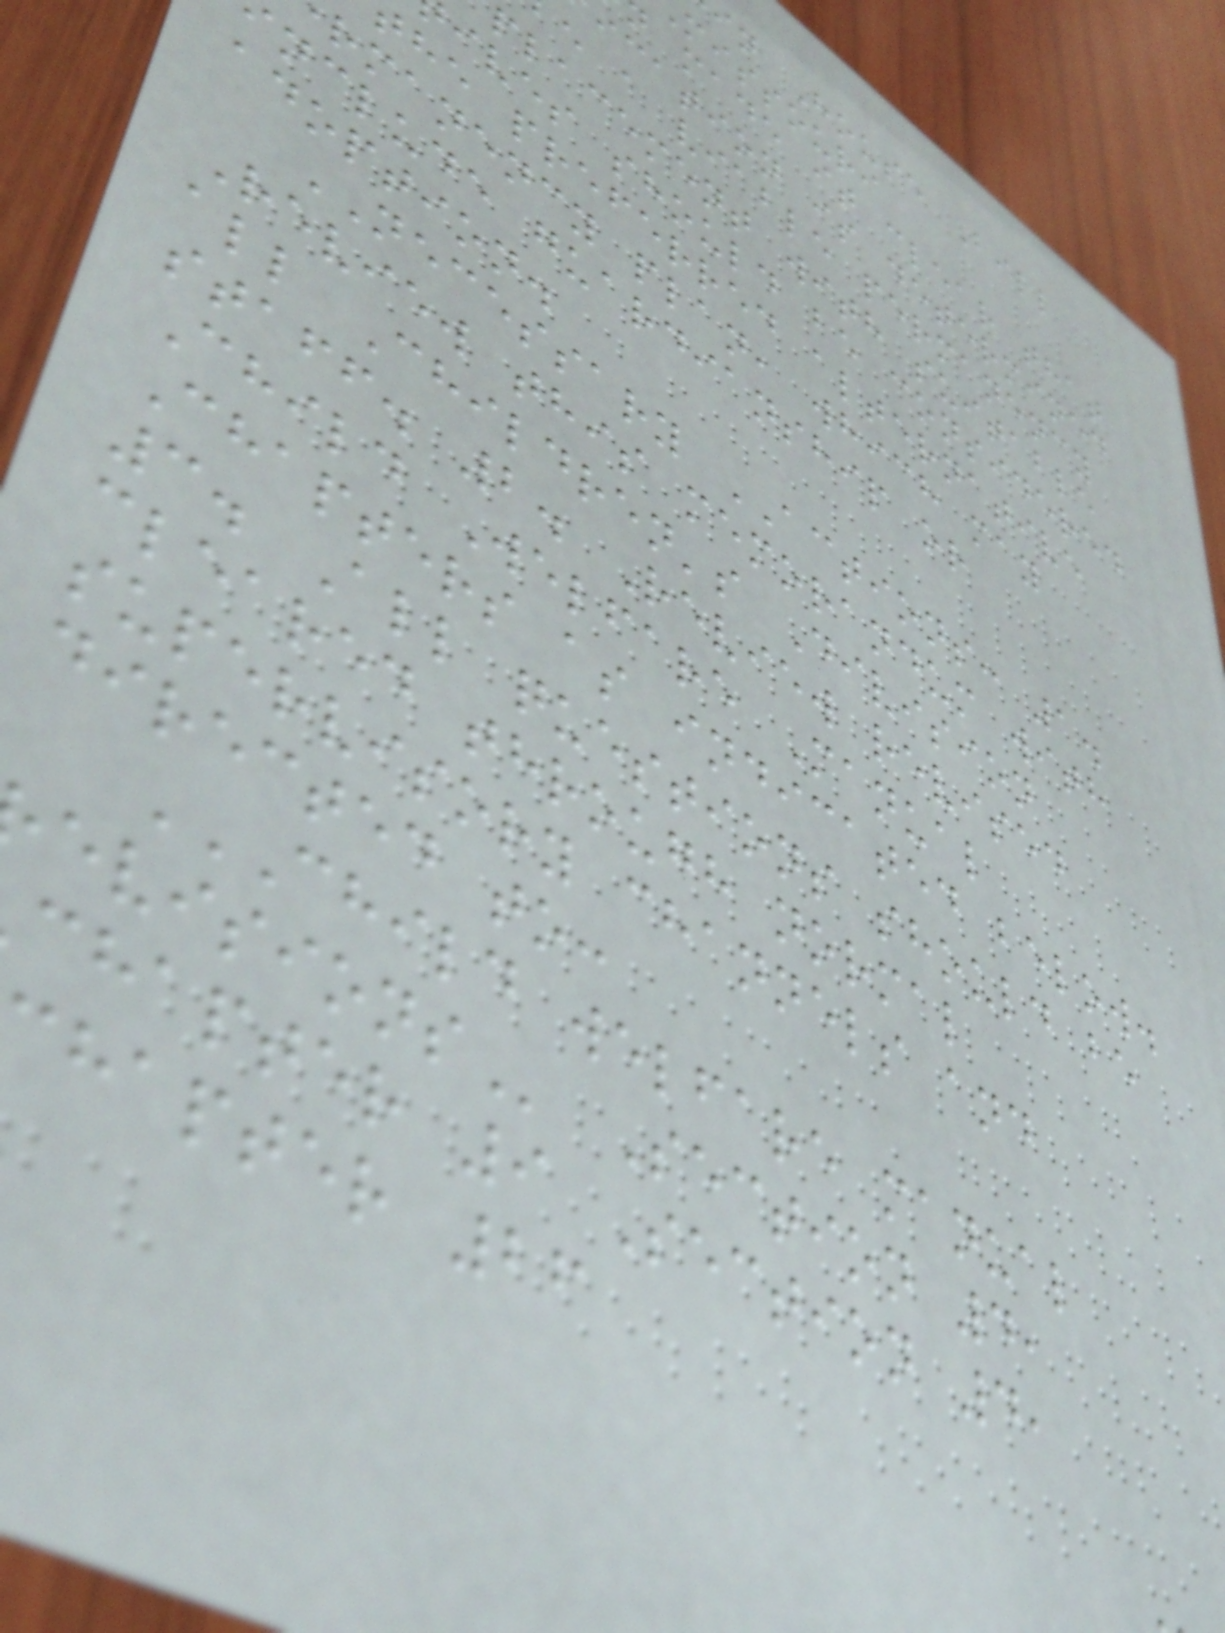in House Bill
missouri
made it clear that
ication is determined
e a viable permanency
placement with suitable
ives should be considered
he preferred alternative
rmanency plan, which may
nclude guardianship or
adoption.
NECESSARY ACTIONS: 1.
Review this memorandum with
all Children's Division
staff. 2. Review revised
Child Welfare Manual
Chapters as indicated below.
3. All questions should be
cleared through normal
supervisory channels and
directed to:
CHILD WELFARE MANUAL
Section 4,
chapter 9 Section 4,
hapter 26
